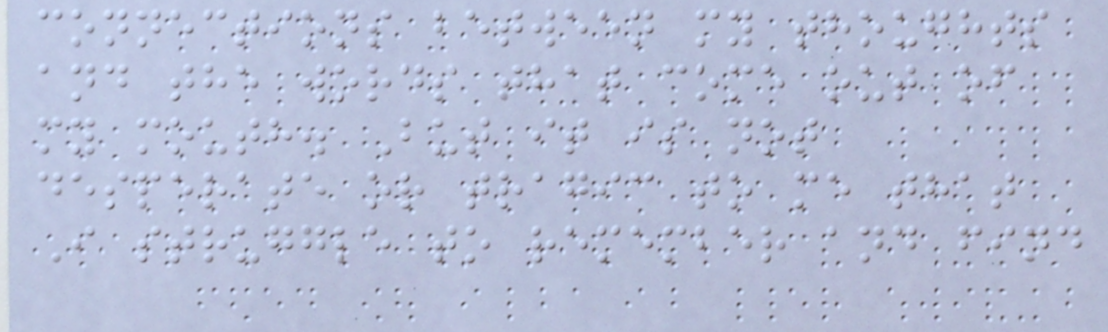connections between my thoughts
and the words that come out of
my mouth. But it is not
desperate or tragic to me that
I struggle to remember and find
